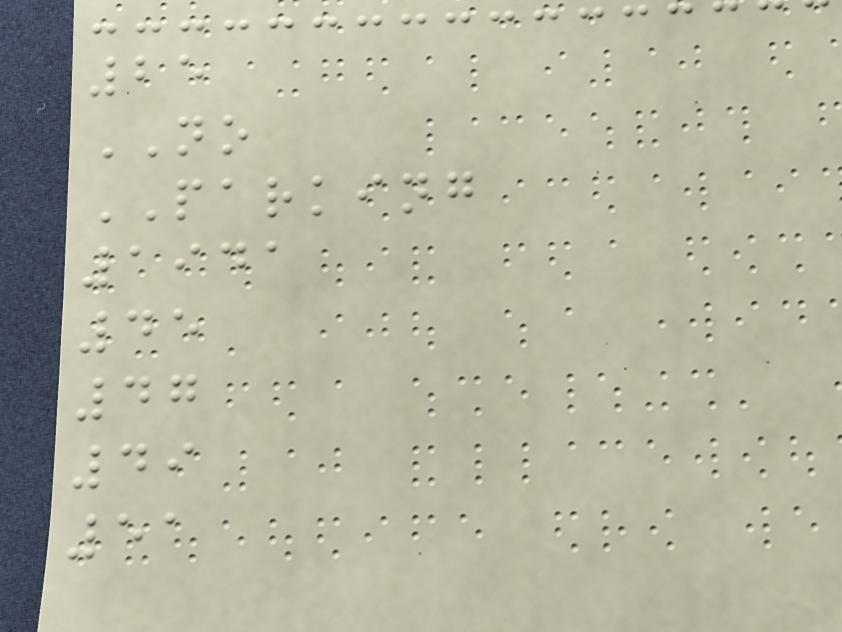25
NO
PARKING
1941
45
47
49
51
